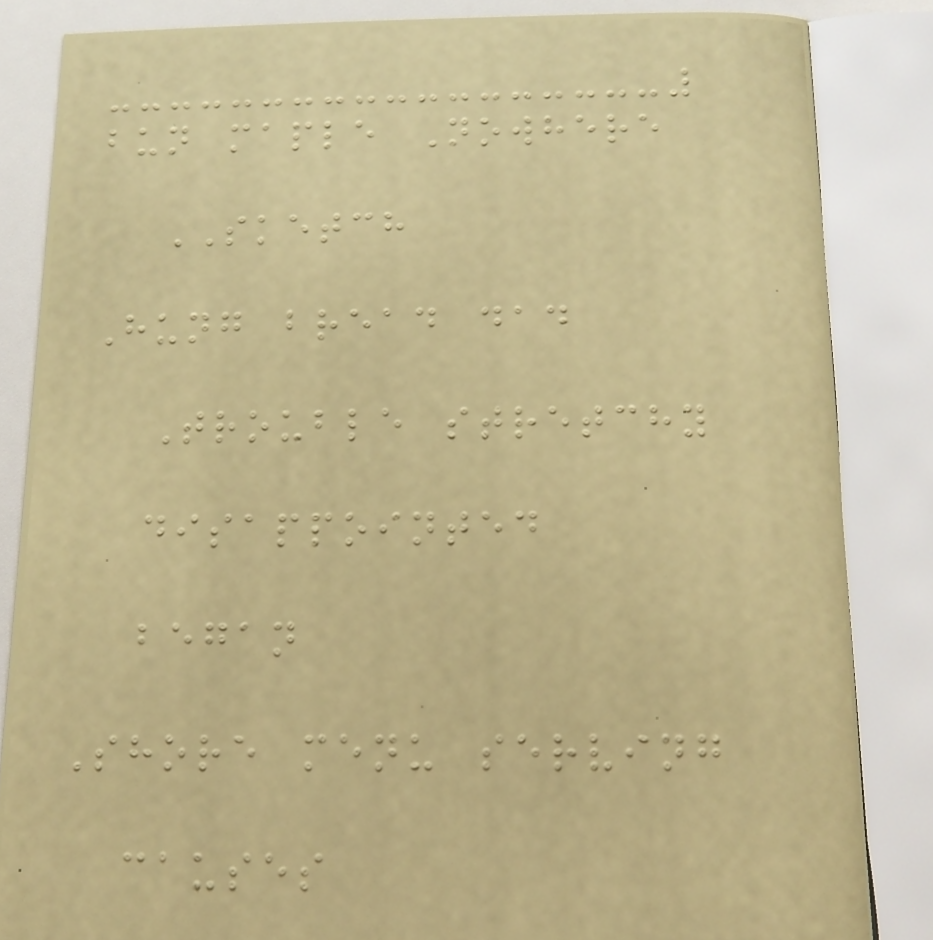bun maple Nowhere
SKETCH
Hung bread dad
Trouble stretchy
disappointed
began
Shore menu serving
causes
